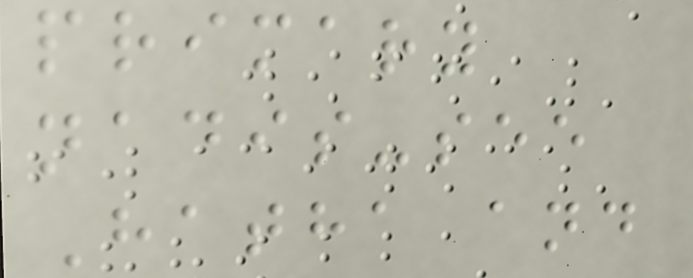primary
nadis-see
Hatha and
